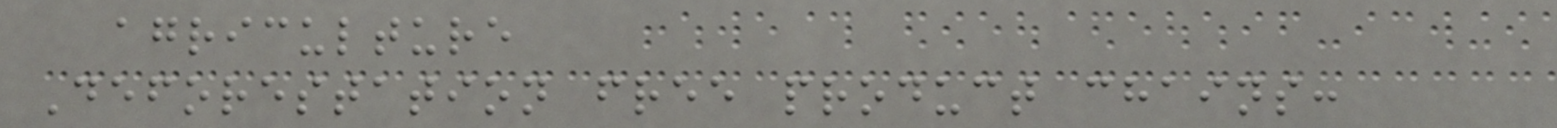agriculture
Deforestation free product chains:
